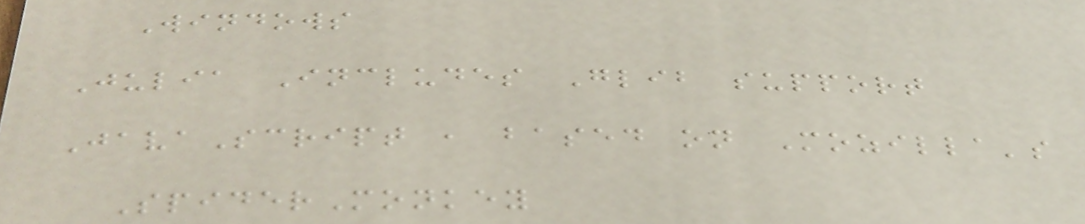Windows
Julia Includes Glib support
JavaScript , based on Mozilla's
SpiderMonkey
